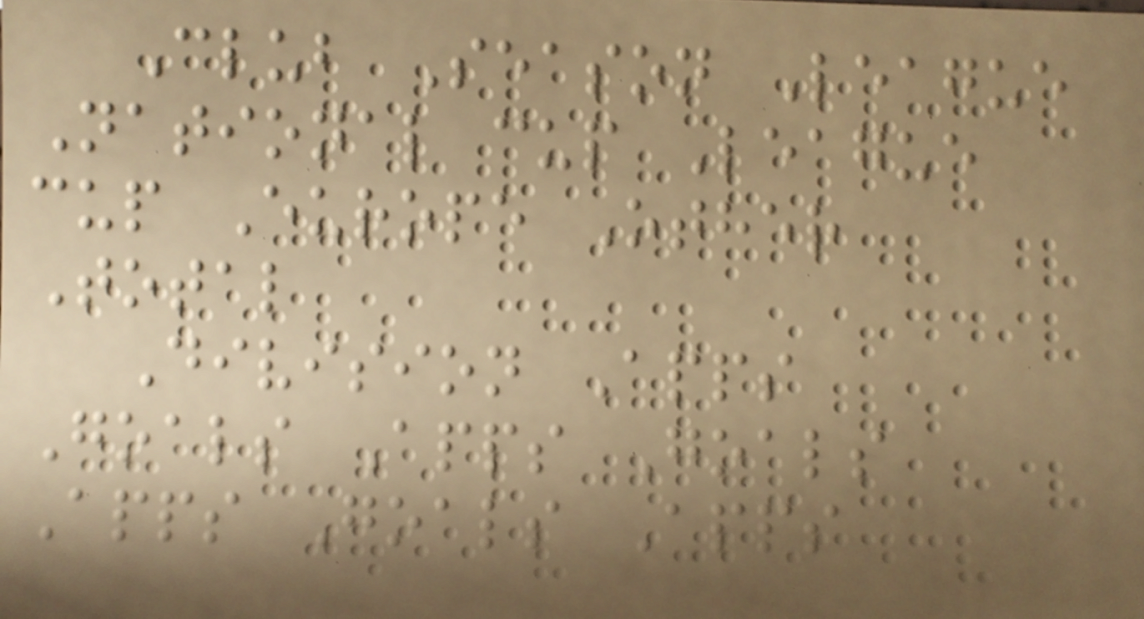Club Season League
National cup League
cup Europe Other
Total
Division Apps
Goals Apps Goals
Apps Goals Apps
